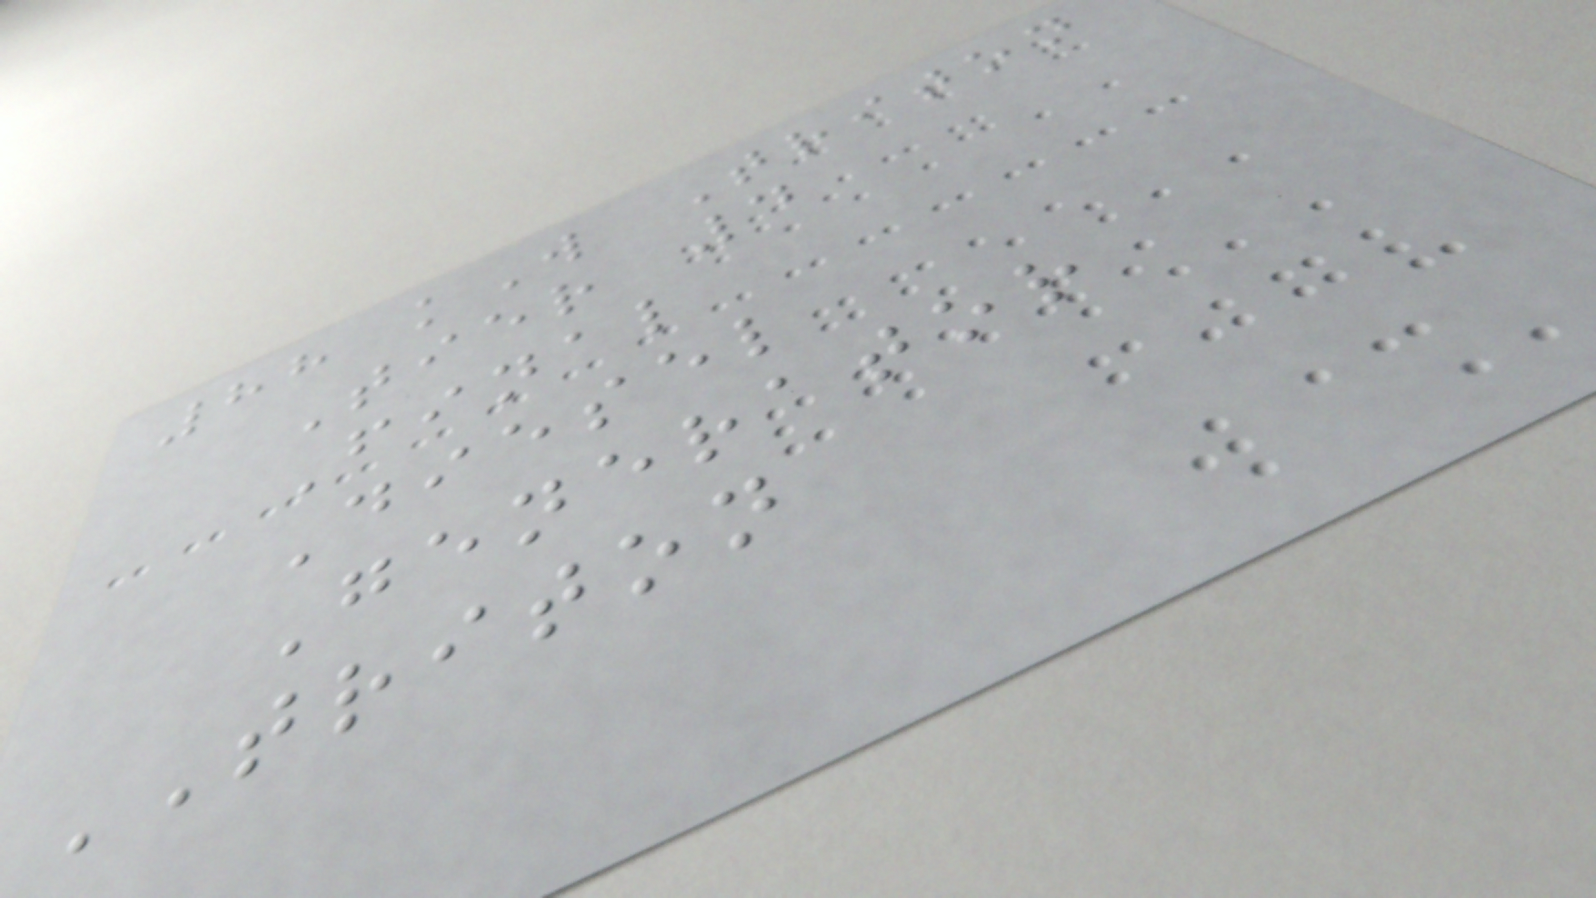88 kW Triton
Tier 4
Final
Diesel
Generator
TRITON
